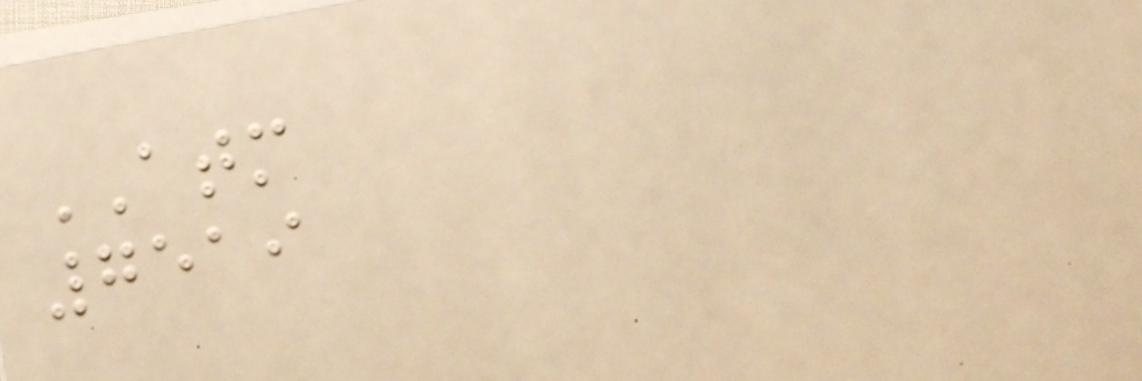ATM
7519
